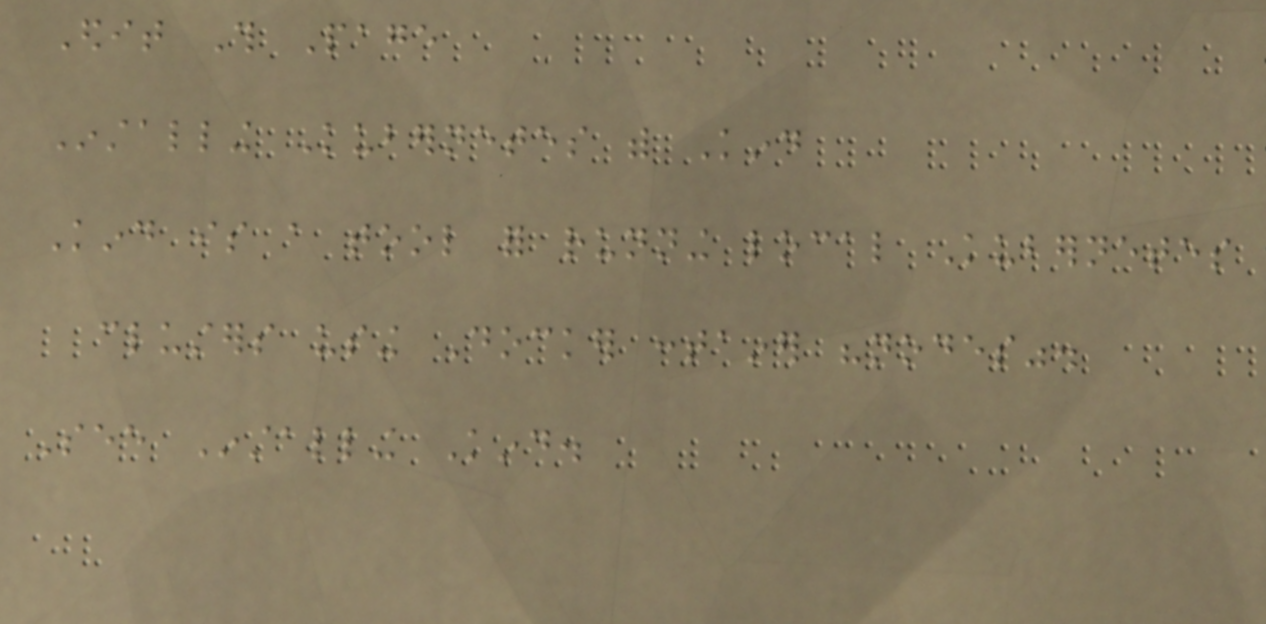Edit This Page
Installing Kubernetes with Kind
Kind is a tool for running local Kubernetes
clusters using Docker container "nodes".
See Installing Kind.
